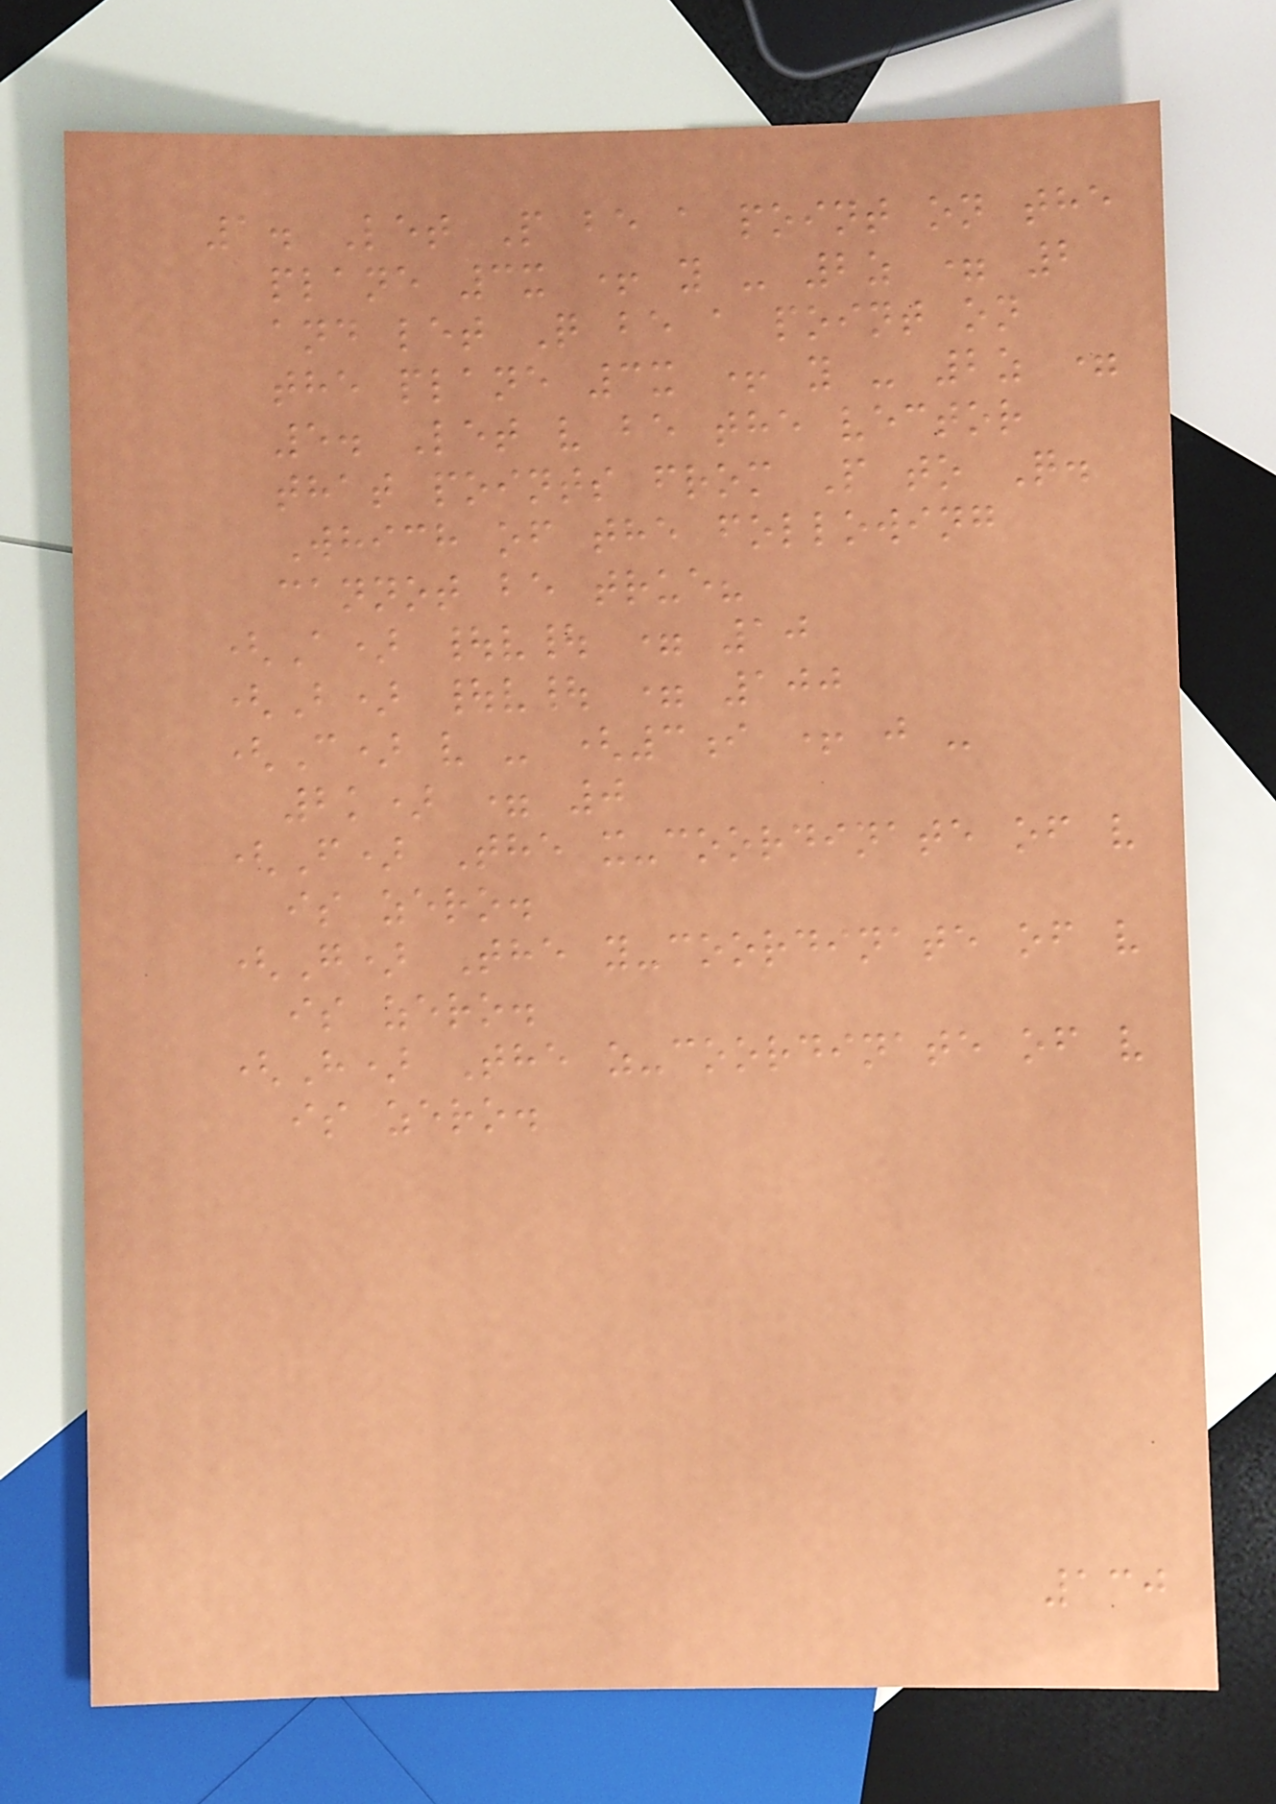1. Let P be a point on the
plane 3x + y - 2z = 2
and let Q be a point on
the plane 3x + y - 2z =
5. Let v be the vector
that points from P to Q.
Which of the following
cannot be true?
(A) |v| = 10
(B) |v| = 100
(C) v - (3i + j -
2k) = 0
(F) The x-coordinate of v
is zero.
(G) The y-coordinate of v
is zero.
(H) The z-coordinate of v
is zero.
130
